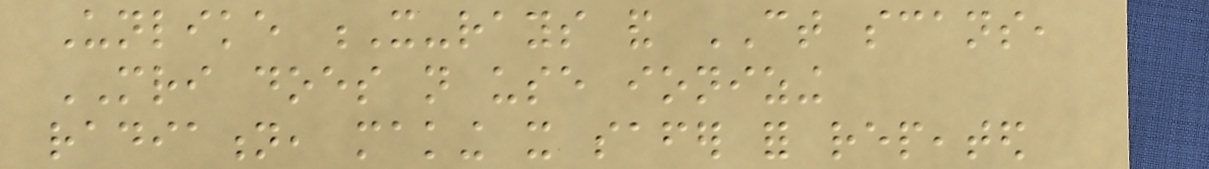Unlike X-rays and CT scans,
MRI does not use ionizing
radiation, making it safer for repeated
